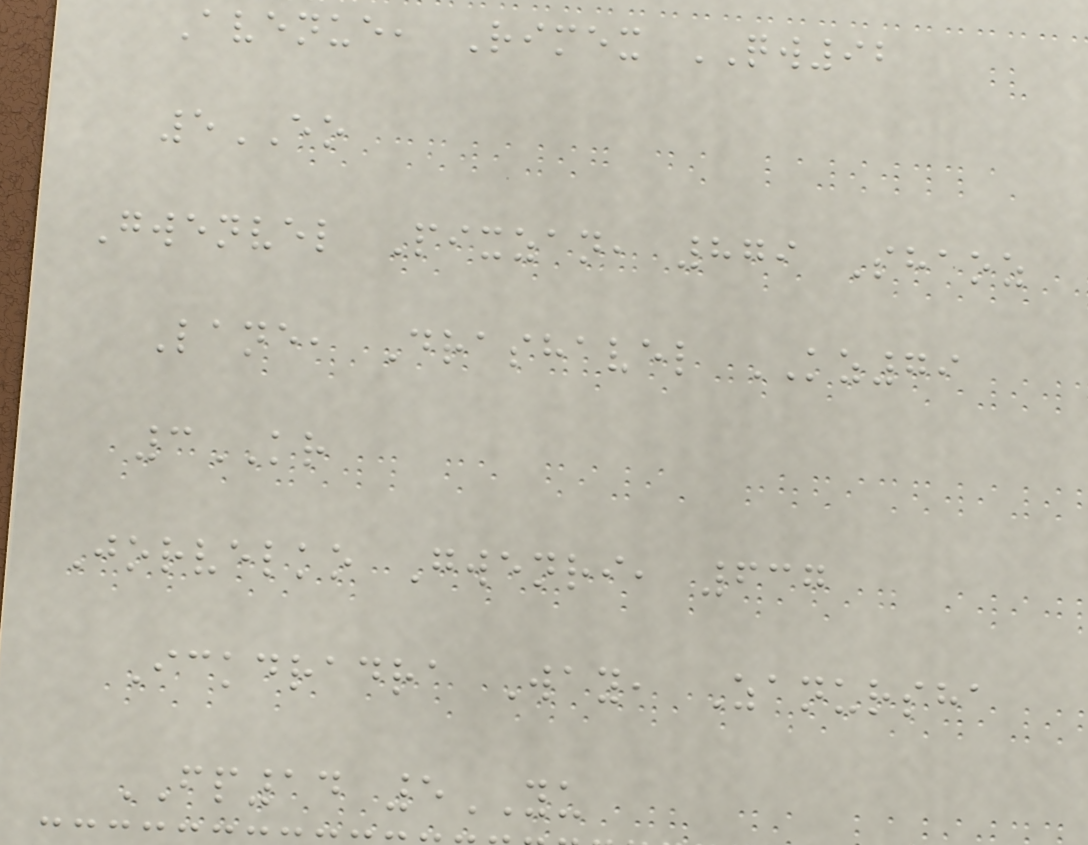Avenue, Rimex QW92
5EO
Gwenvel Pixzan, 879 Shaoz
Lane, Drashavel KZ79
3KR
Jorvelko Gwenri, 637
Ickdradra Way, Zanursha
FP14 5YU
